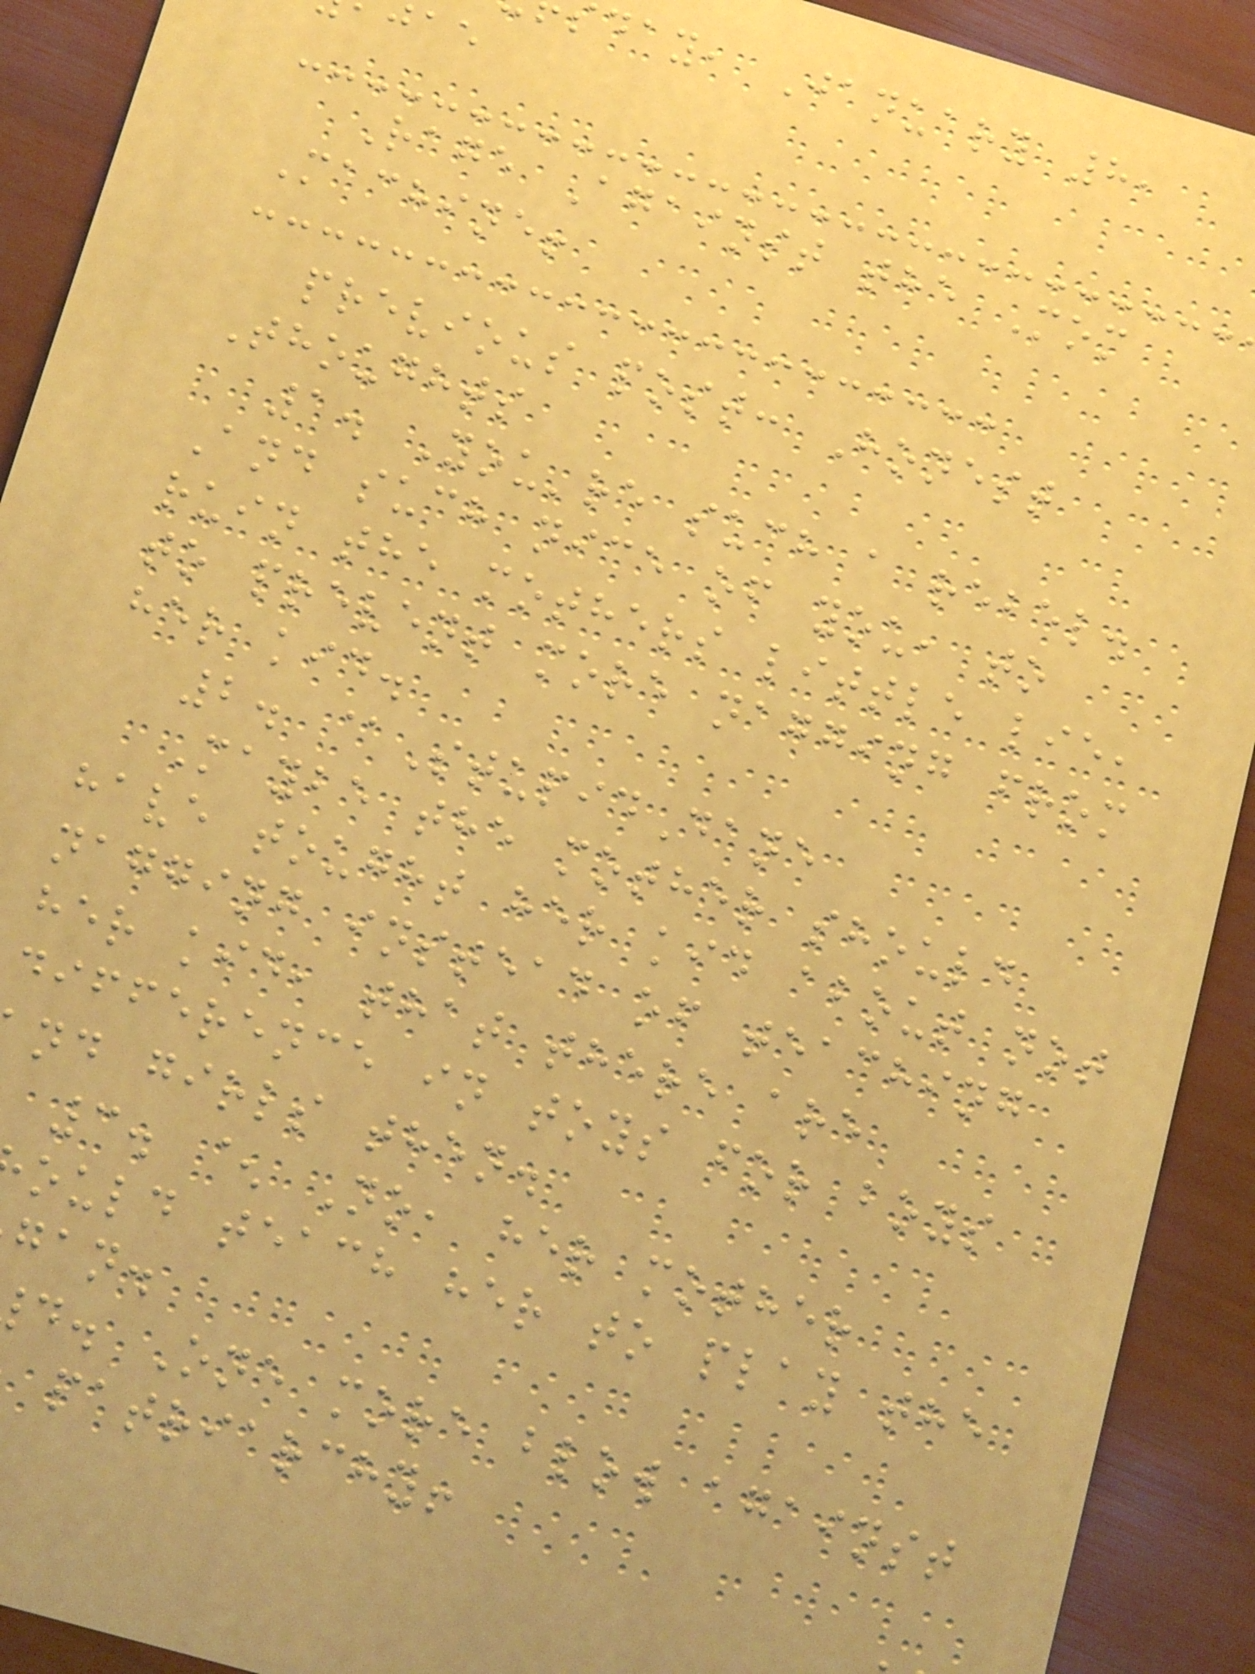day, January 8,
Rage Against the Mom
Machine!
previous post: Honest
Thoughts
1. You're such a rebel.
And such nice of you, to
ruin the mothers little lie,
to prevent more nagging from
her kid.
2. @StupidDane
Maybe the mother should
have tought her kid about not
nagging instead of teaching
her kid, that there are
difference in toys for boys
nd girls then.
3. ^ No, her mother
ould teach her to play the
gan.
d. One more blow against
patriarchy!
